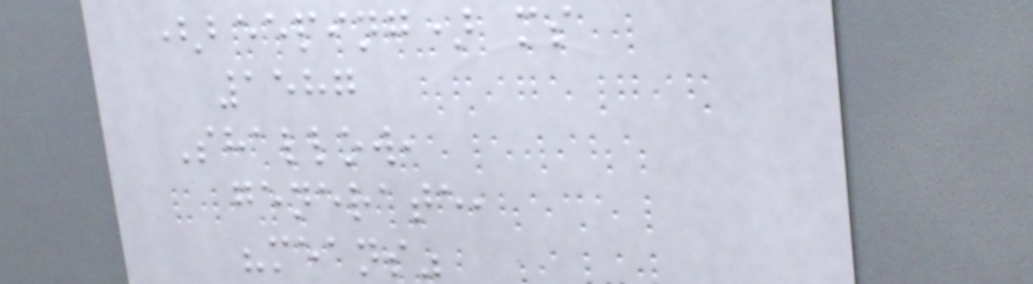(beeping) ms
1587
Shallow,
generate,
"means"
